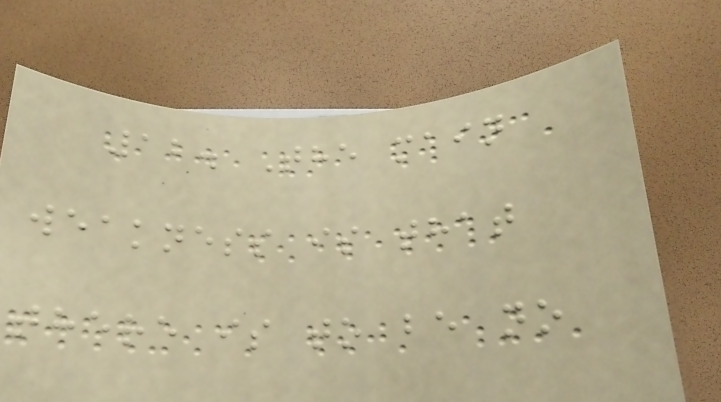12. The main
weakness is that
there is to be no
